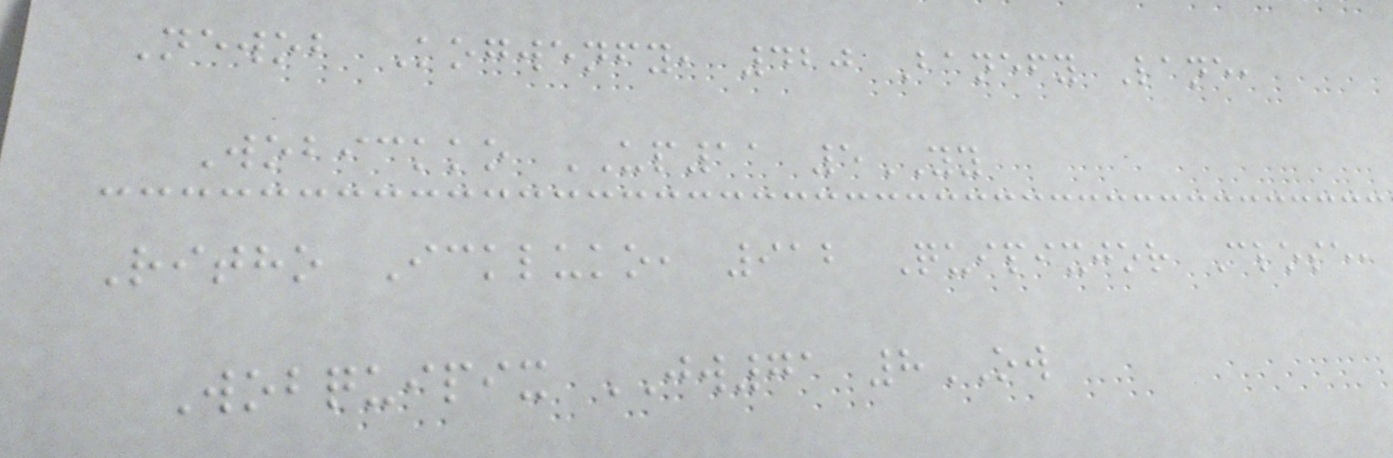Newob Kogwenfy, 420 Banefy Lane,
Wobickko UP11 5YY
Ritho Ickluko, 912 Quipixjor Close,
Wobquipix JW71 8OW
